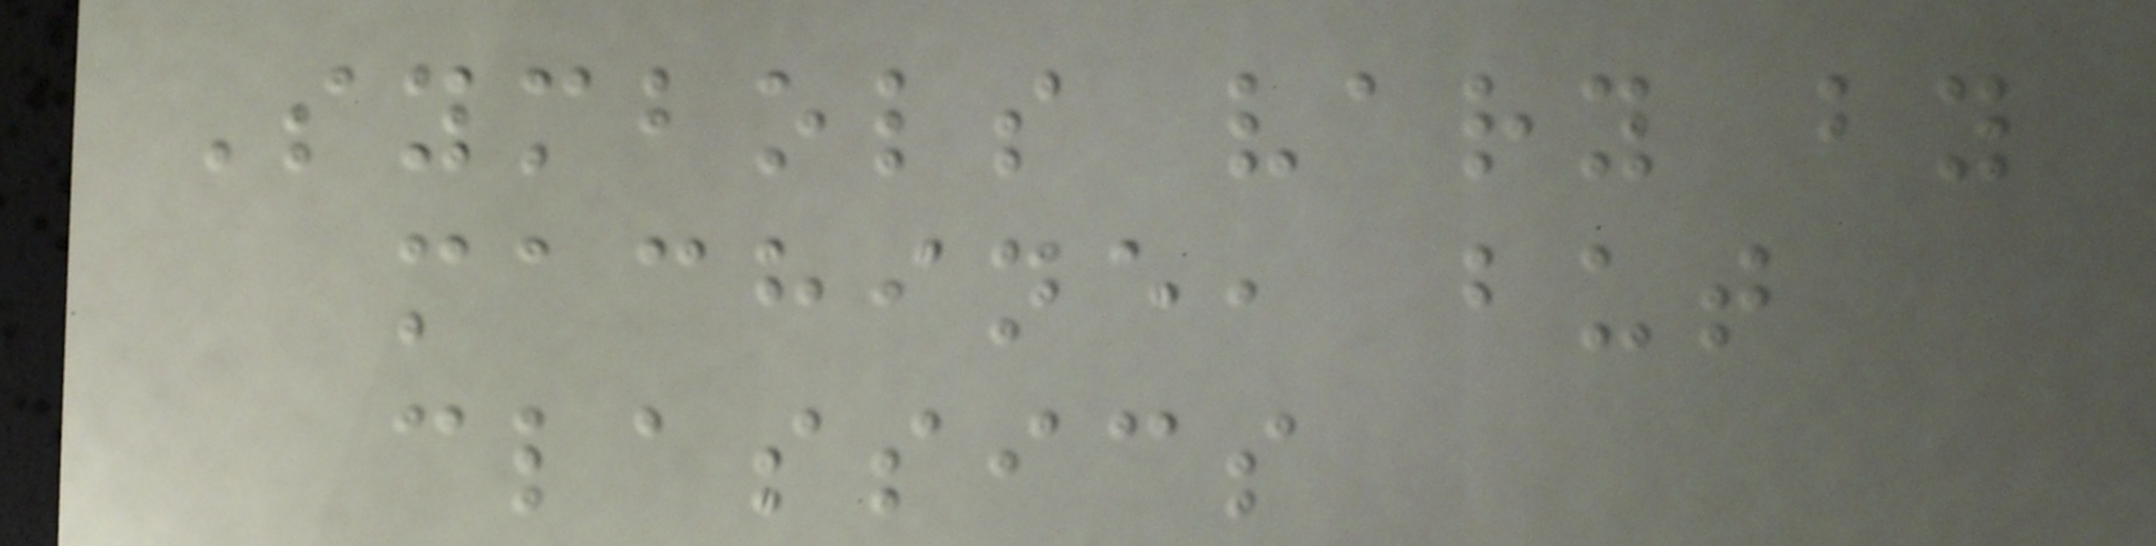Symbols vary by
machine, but
classics
